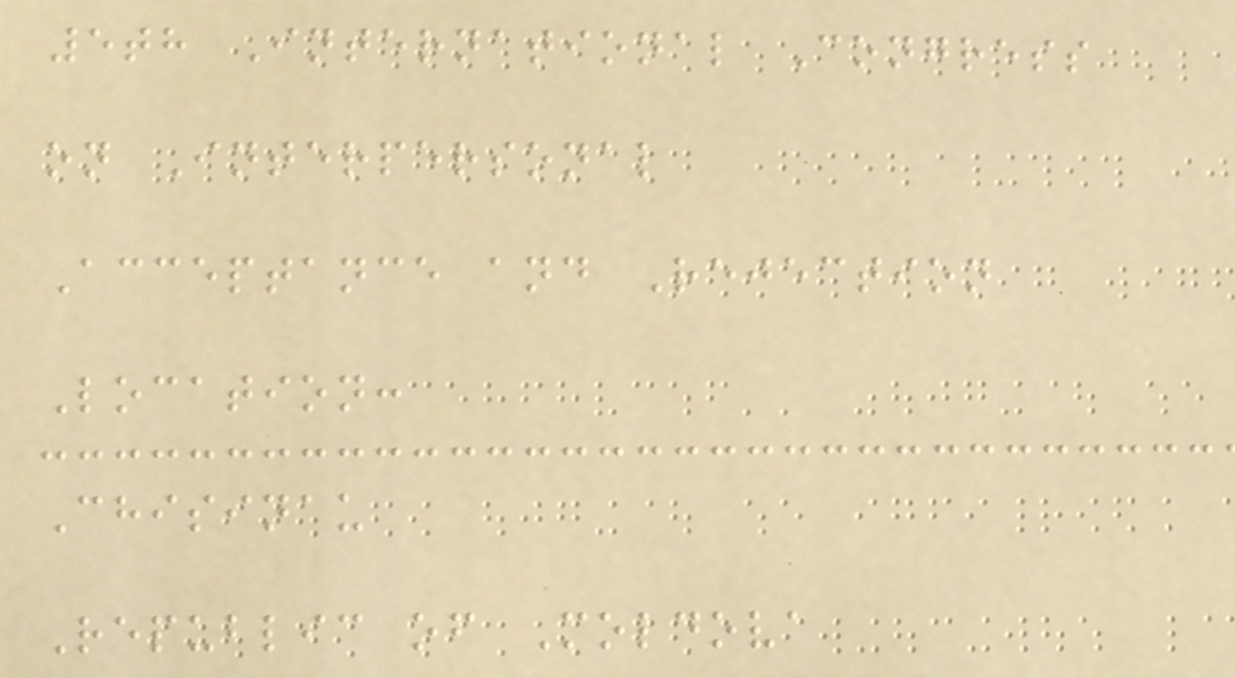5th International Congress
on Interpersonal
Acceptance and Rejection
Location:
Chisinau
Republic of Moldova
